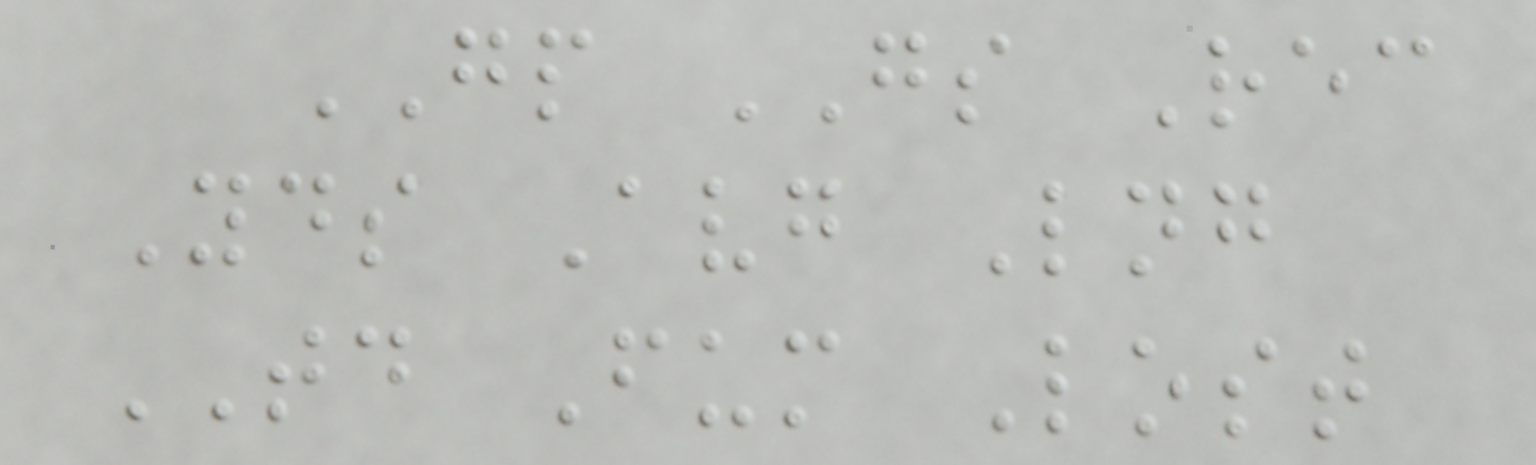GP GS Rec
Yds Avg Lng
TD Fum Lost
